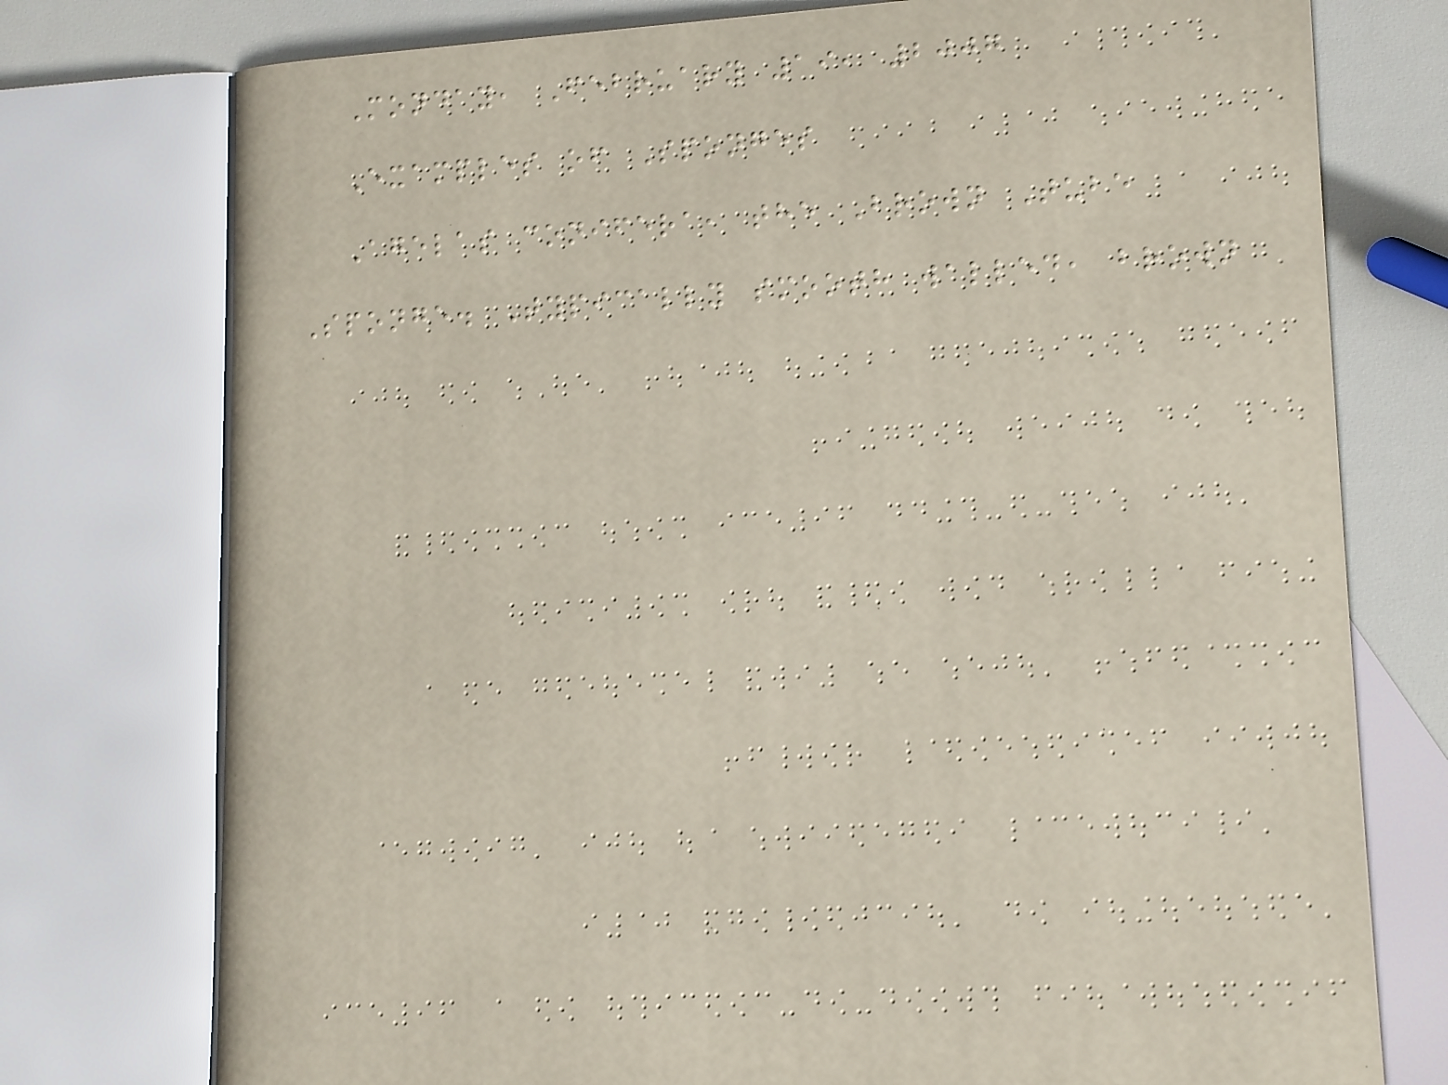Monday, February 19, 2007
Examples of Sponges
Agelas conifera, the Brown Tube
Sponge. Typically smooth walled, brown
